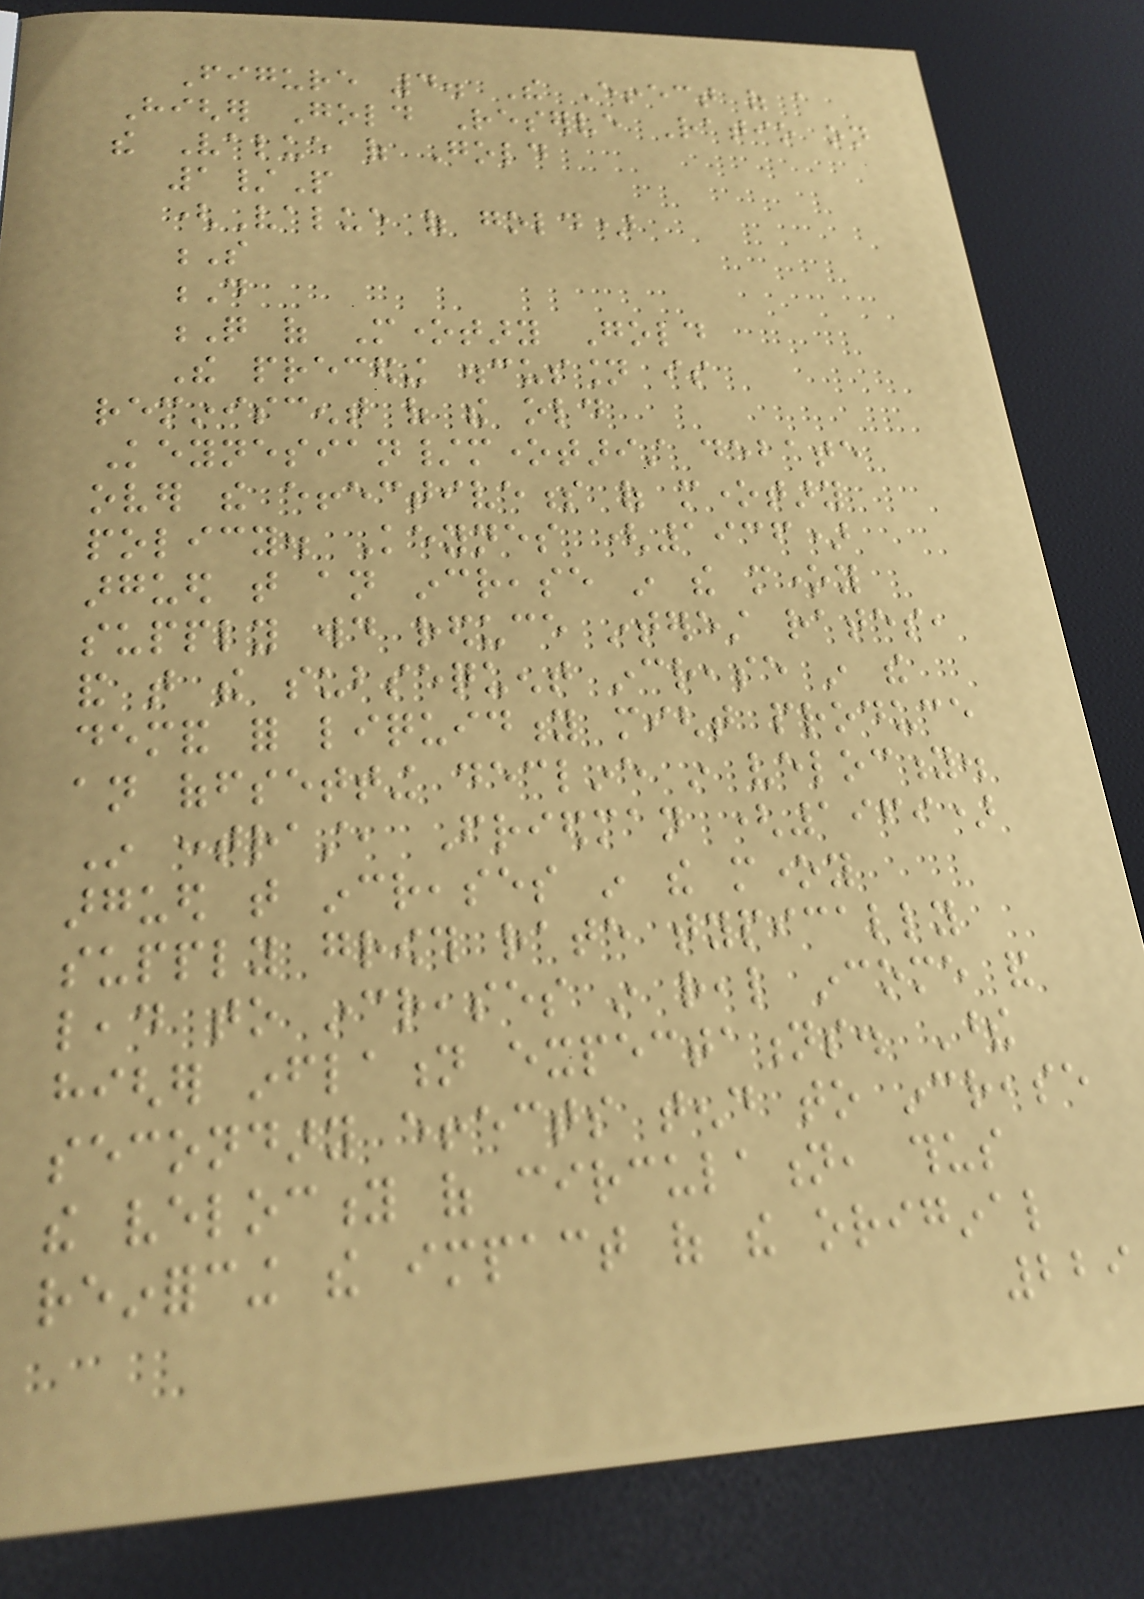Figure 4. The Effect of a
Higher Gold Reserve Ratio on
the Value of Gold
1/P
(Value of gold)
S
D
Q of Monetary Gold
The preceding discussion is
reminiscent of the old
Keynesian/monetarist debate
over the effectiveness of monetary
policy. Keynes (1936)
argued that an increase in the money
supply would reduce interest rates,
and that the subsequent increase in the
demand for liquidity might produce
an offsetting decline in velocity.
In contrast, Friedman (1969)
argued that increases in the money
supply growth rate typically
lead to increases in real income and
higher inflation expectations. These
secondary effects tend to increase
the velocity of circulation, thus
reinforcing the impact of the original
229
